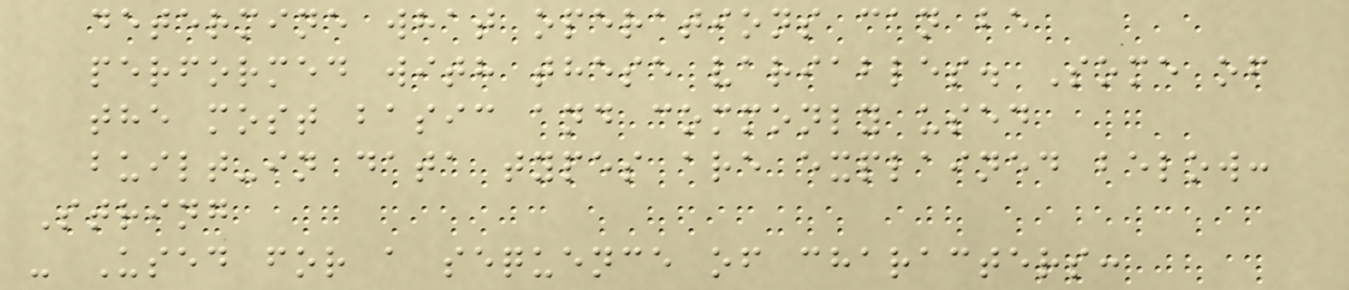determine what operations can be
performed with these variables. Some of
the most basic and commonly used
built-in data types are explained below:
String
- Used for a sequence of characters:
